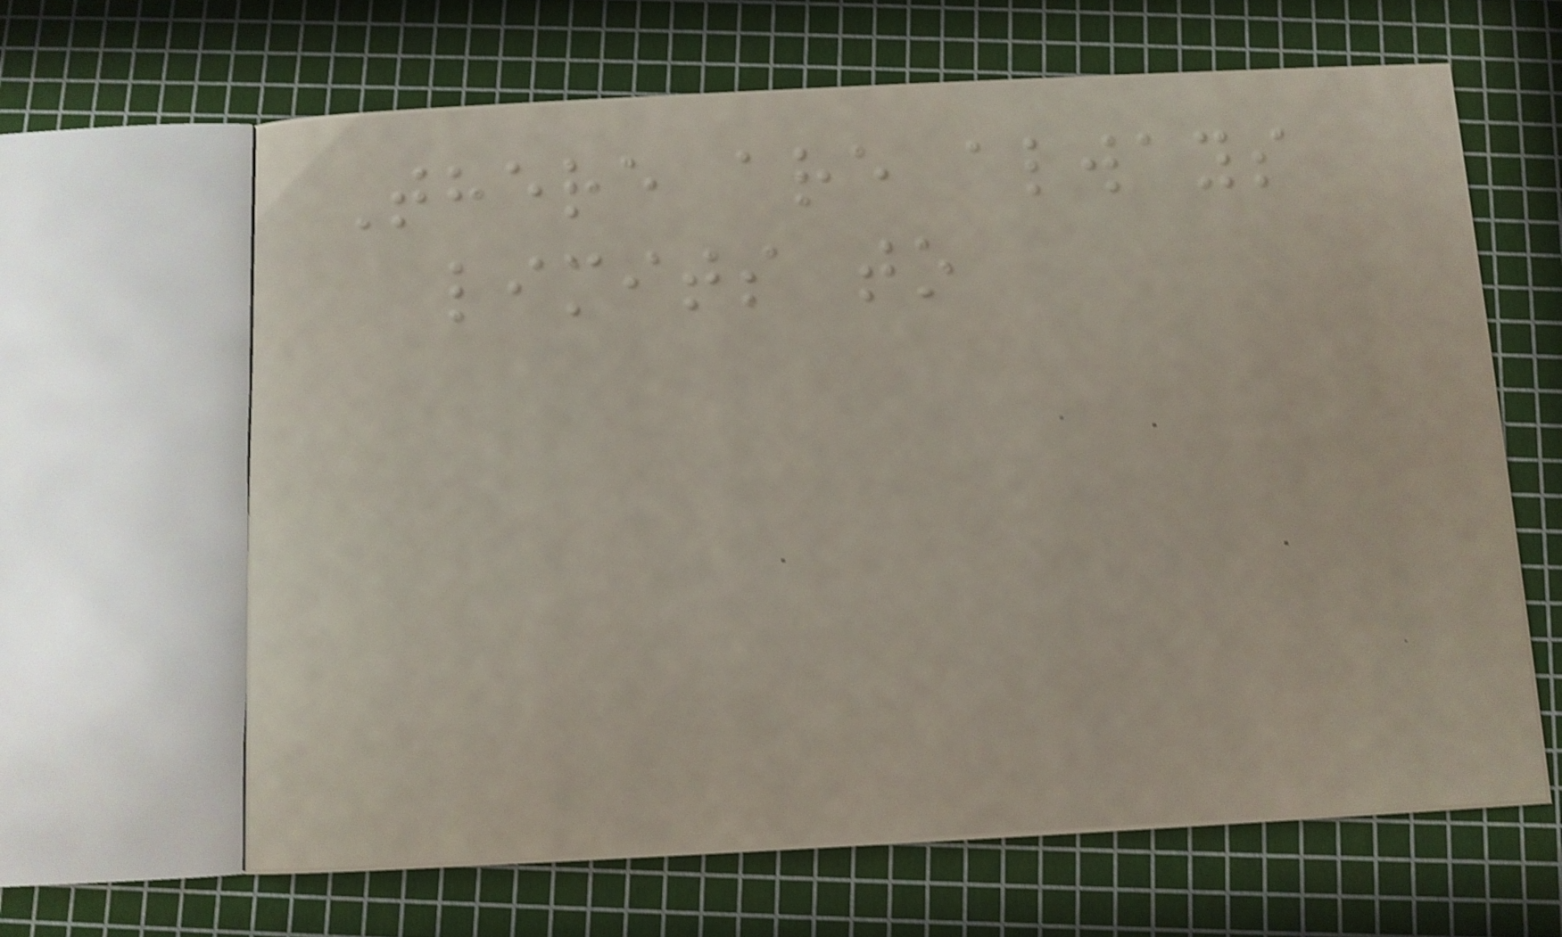There are always
limits to
